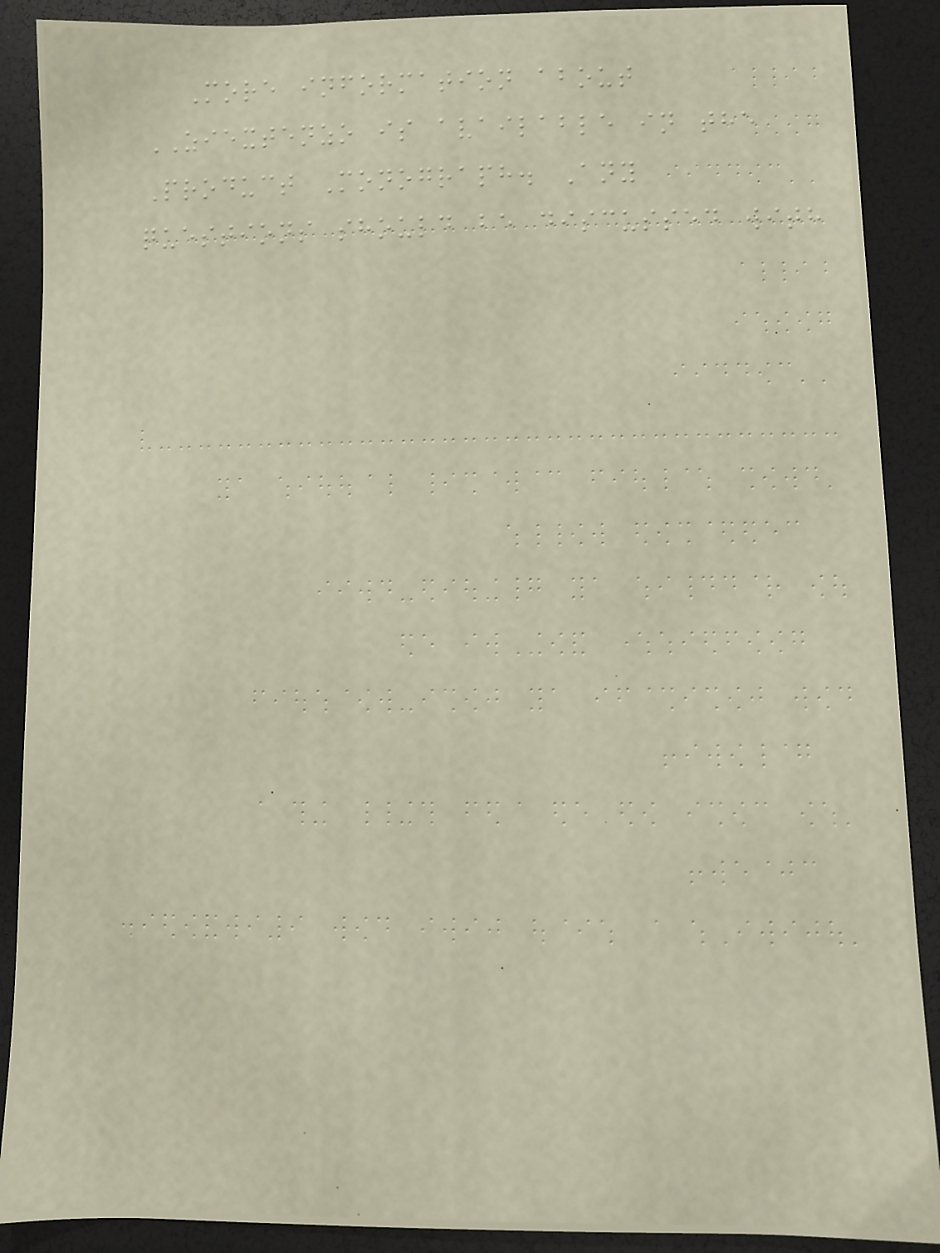More information about
ZIEXTENZO is available in the
Product Monograph. Any
questions should be discussed with
